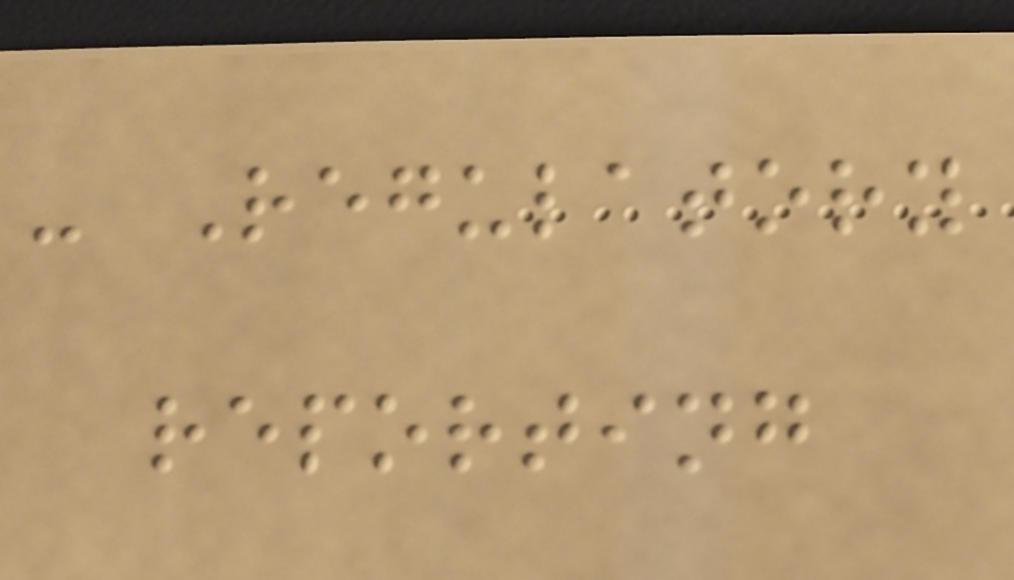- Regulatory
reporting
